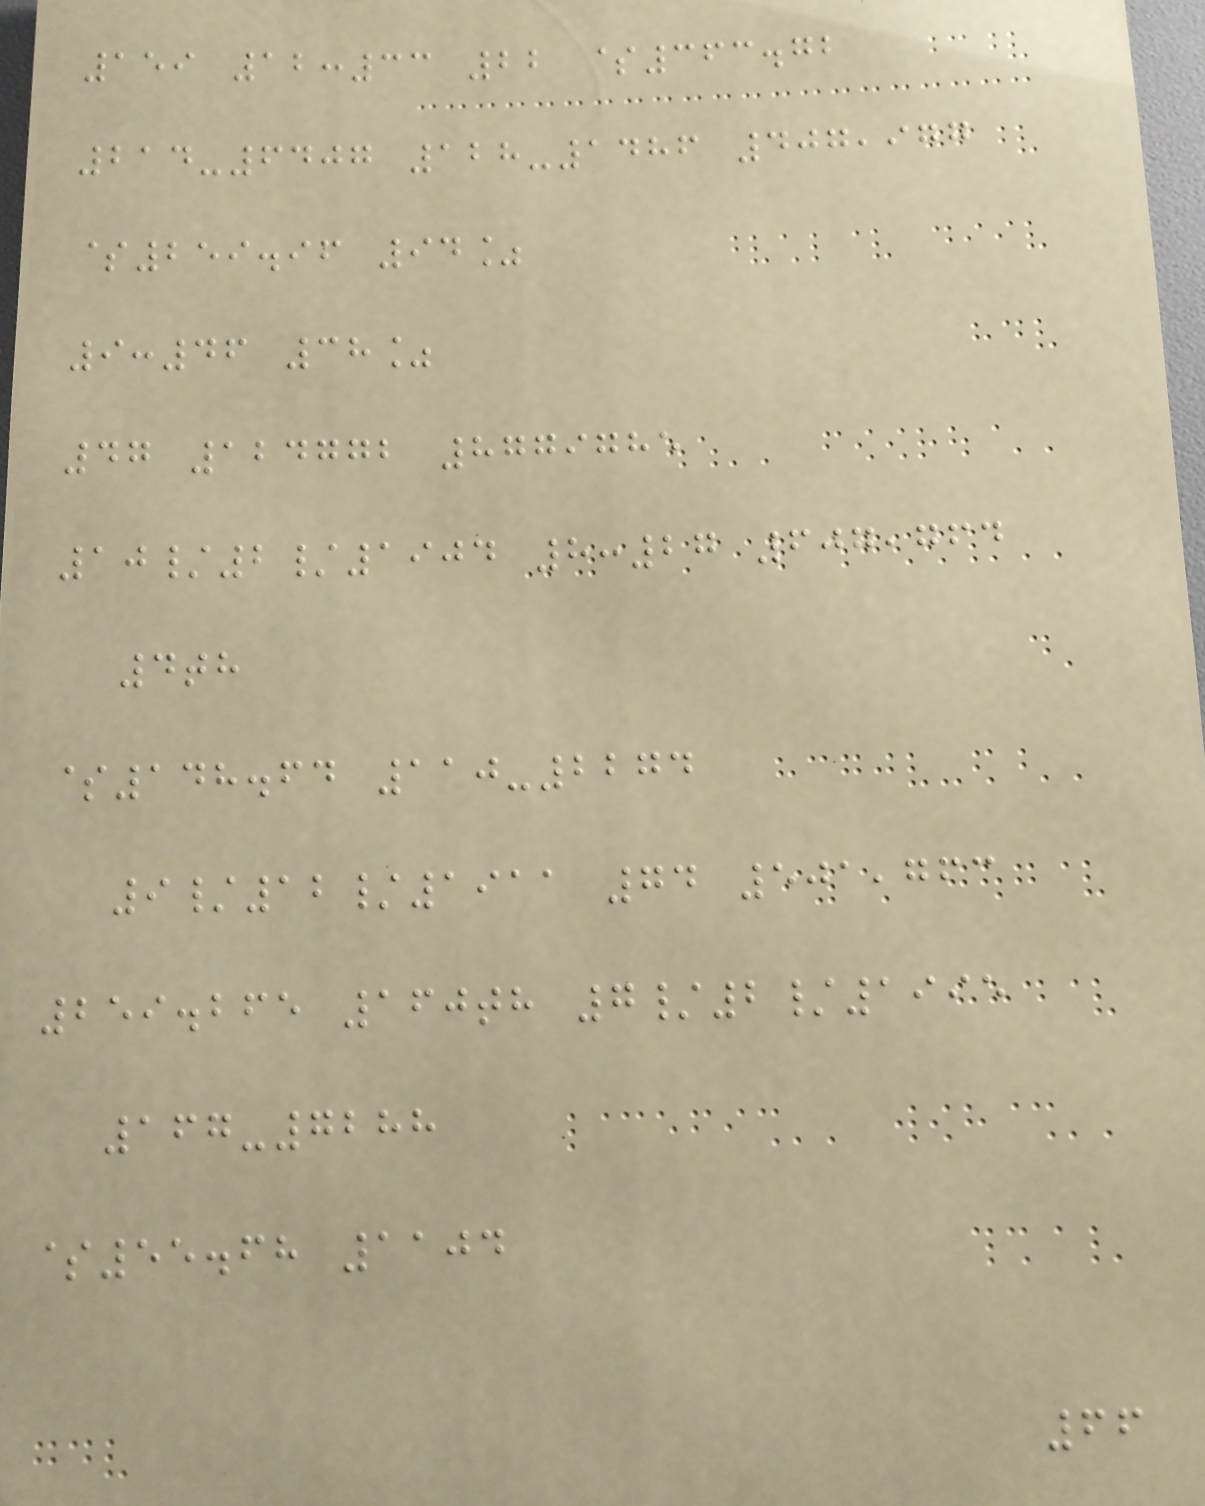159 12:33 22 $363.72
214-6407 128-1486 407,977
$259.96 94%
9:46 38%
47 124772 8779785
10/2/1904 8:27 607,764
4th
$148.64 110-2274
9/12/1911 74 501,763
259.265 160th 7/2/1995
167-7288
$55.68 1104
66
